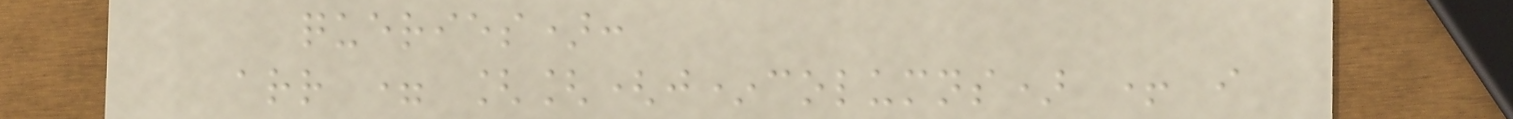queries):
arr = [[(j*columns) + i
